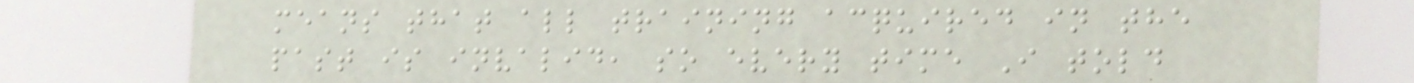means that all training acquired in the
past is invalid, so every time I told
